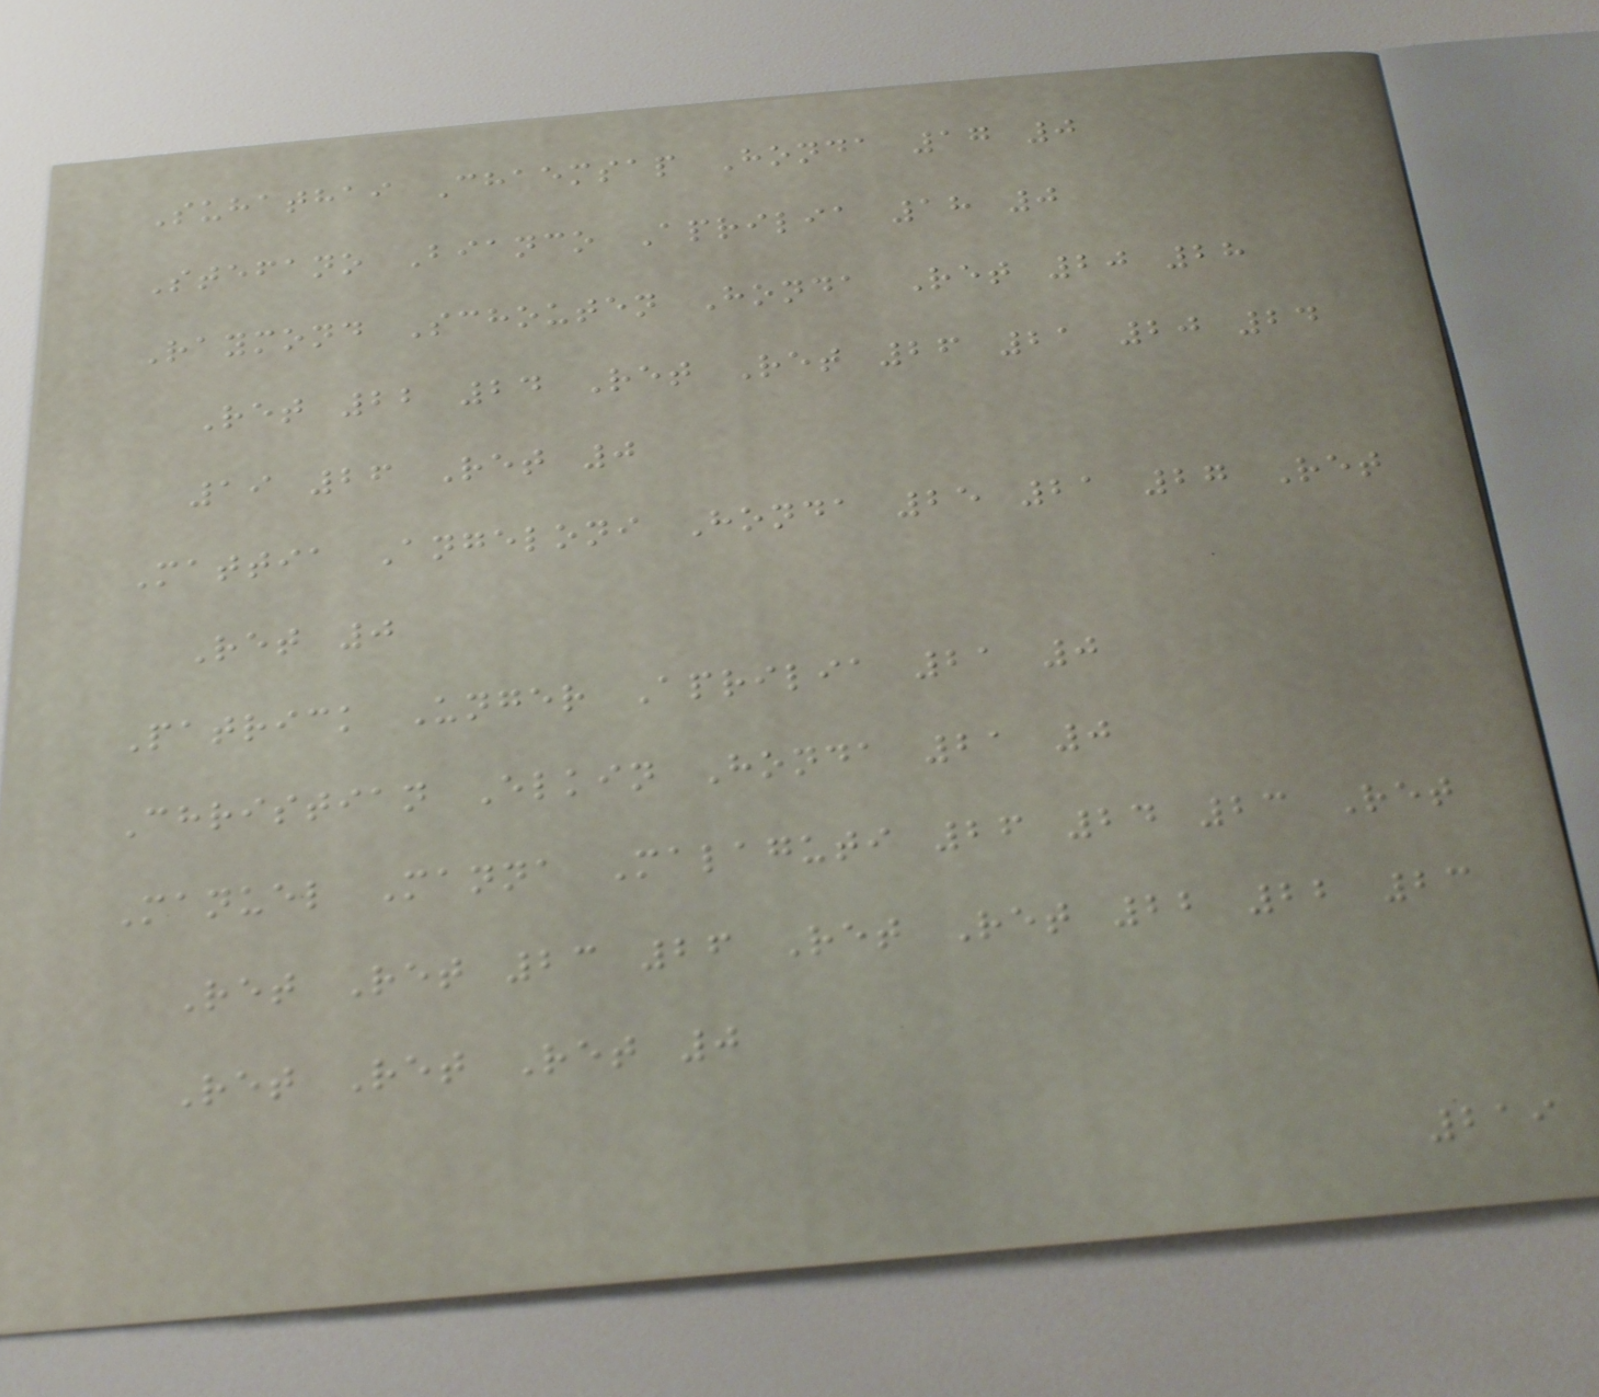Suhathai Chaemsap Honda 17 0
Stefano Bianco Aprilia 18 0
Raymond Schouten Honda Ret 20 28
Ret 22 24 Ret Ret 26 21 20 24
19 26 Ret 0
Mattia Angeloni Honda 25 21 27 Ret
Ret 0
Patrick Unger Aprilia 21 0
Christian Elkin Honda 21 0
Manuel Manna Malaguti 26 24 23 Ret
Ret Ret 23 26 Ret Ret 22 22 23
Ret Ret Ret 0
219
